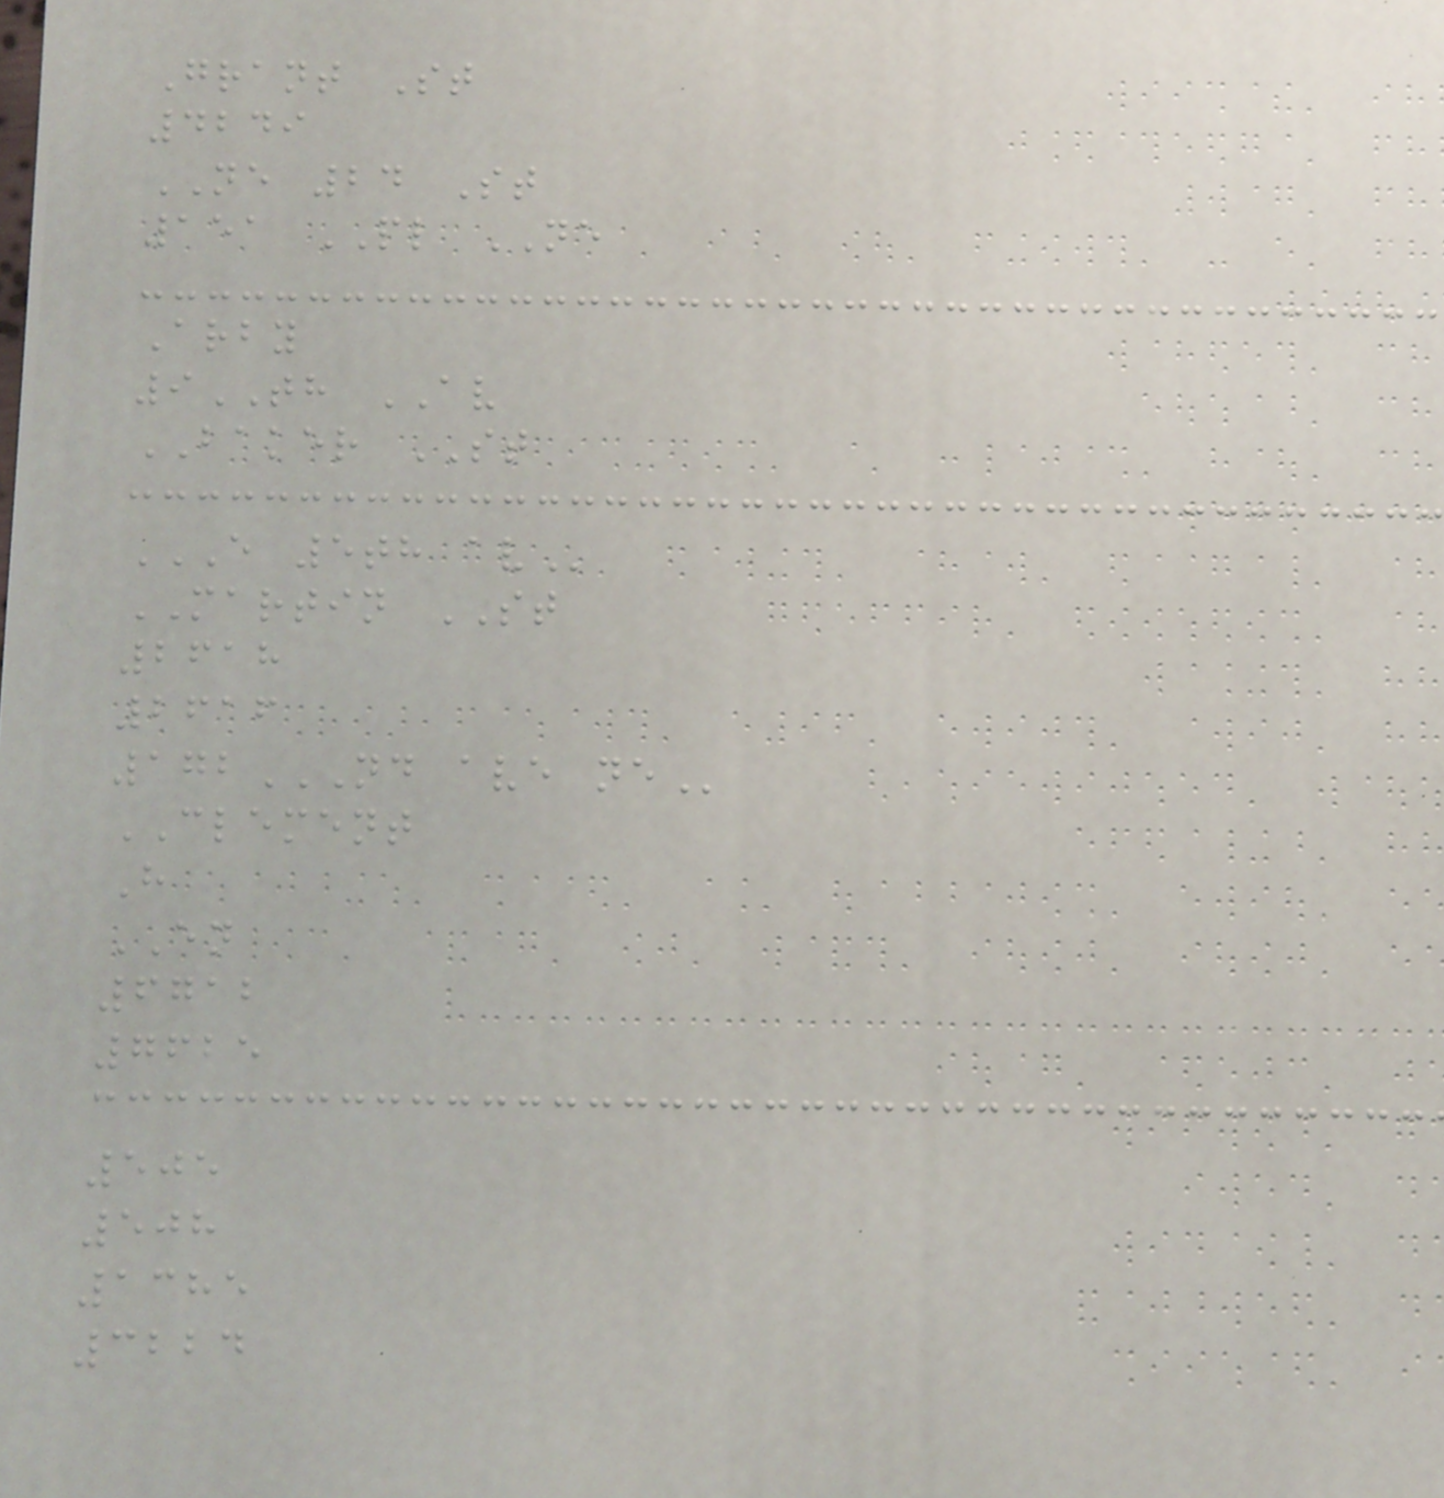Grant St
4249
NE 24 St
151 PL NE
Arby
9TH AV
BAKER ST
E 5TH AV
MARTIN ST
2618
2616
172ND AVE NE
CLEMENT
H
EN
6712
7625
505
508
1385
3224
